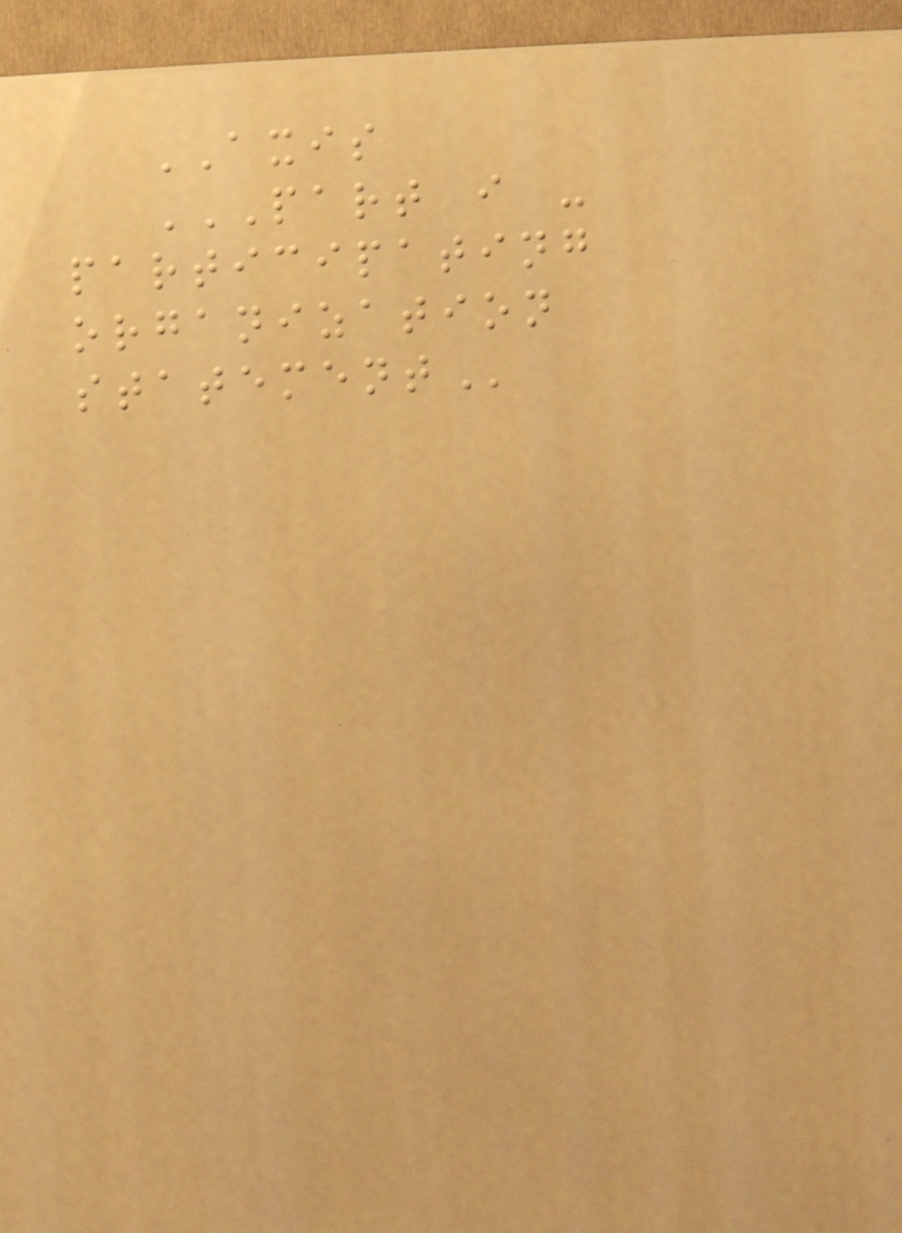AXIS
PART I -
PARTICIPATING
ORGANIZATION
STATEMENT
